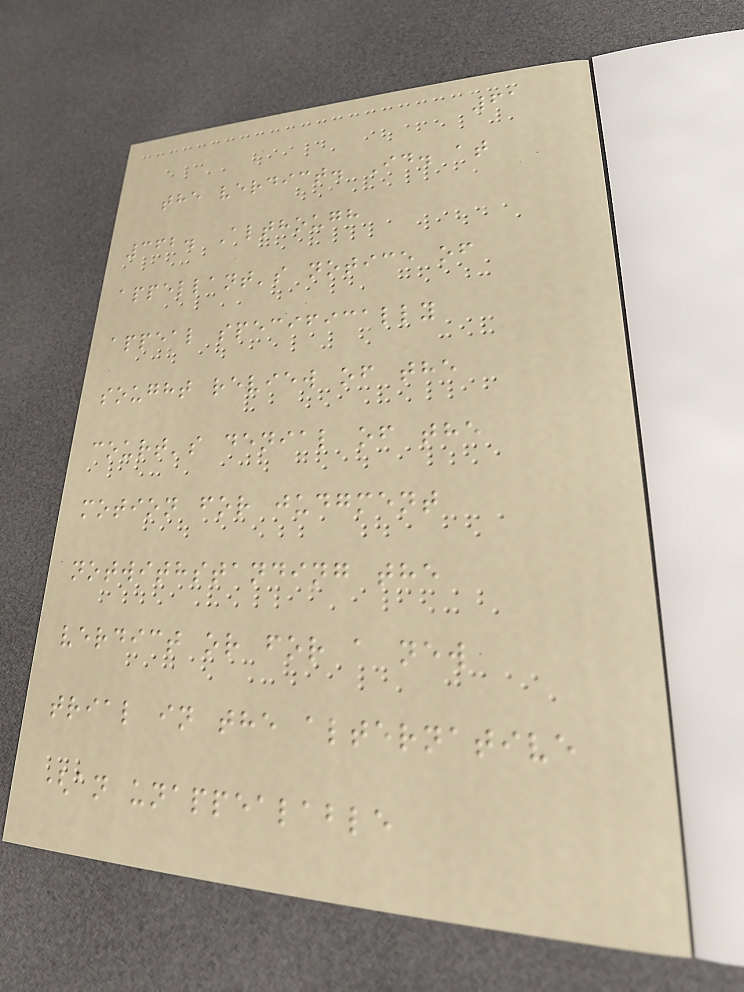61
the verdict. Id. at
362. Although
appellant's notice of
appeal specifically
sought review of the
court's denial of the
motion for judgment
notwithstanding the
verdict or for a new
trial in the alternative
(an unappealable
